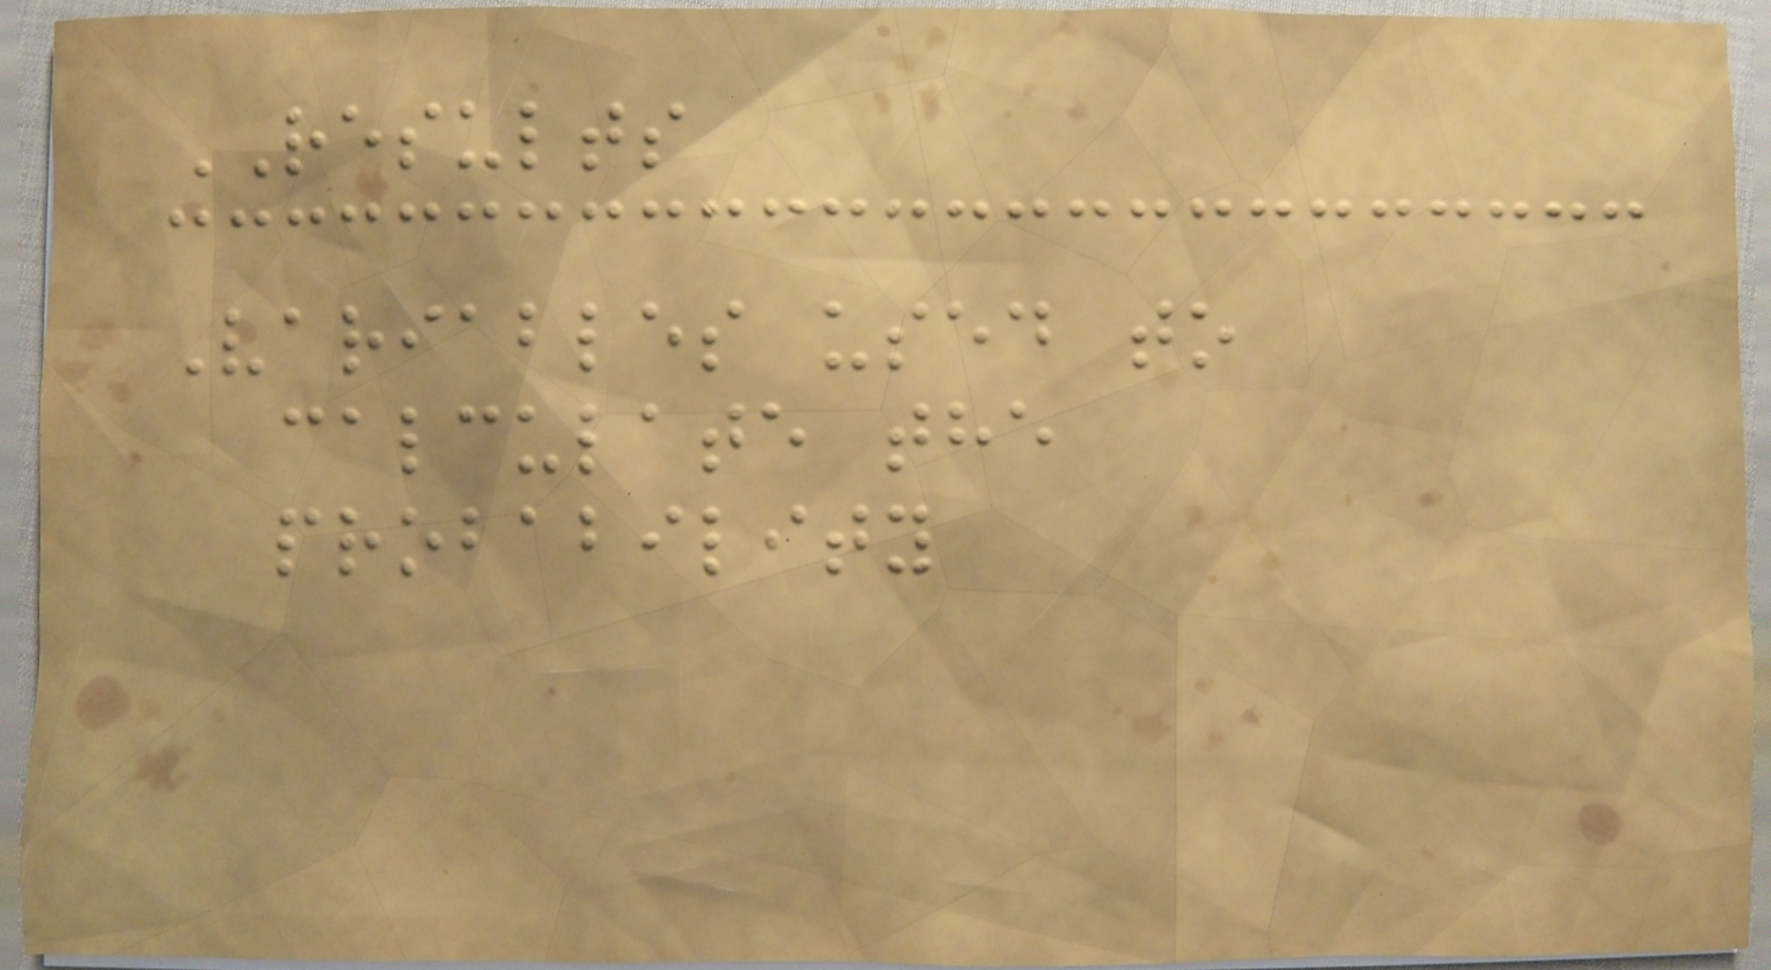RESULTS
Variables used to
calculate the
probability
